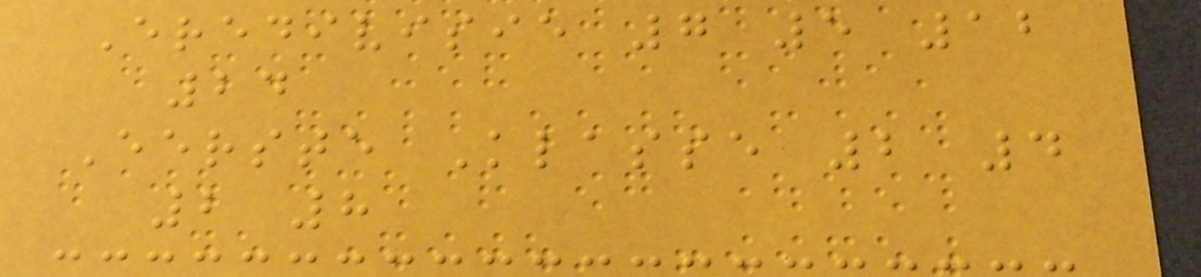Eredivisie 7 5 12
24
Eerste Klasse 2 4
2 8
